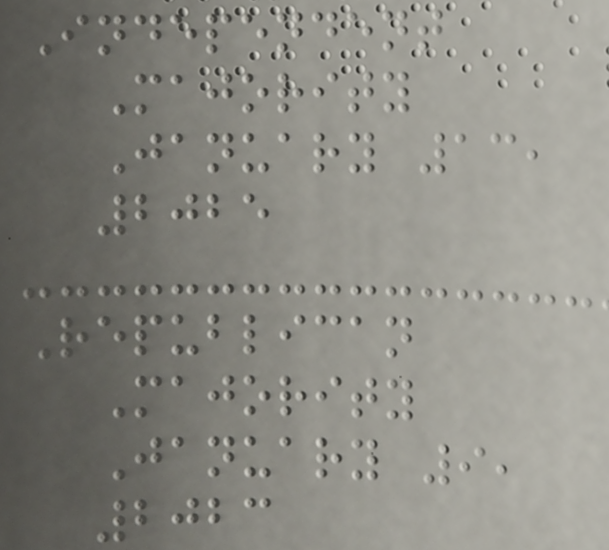Independent
Majority
January 13,
2025
Republican
Majority
January 9,
2023
